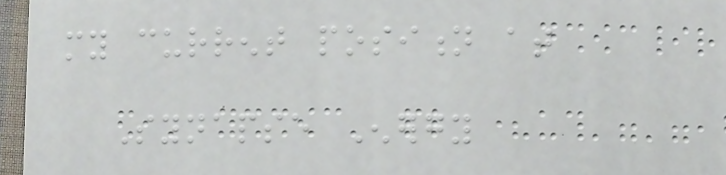my current position at
Synapse Energy
